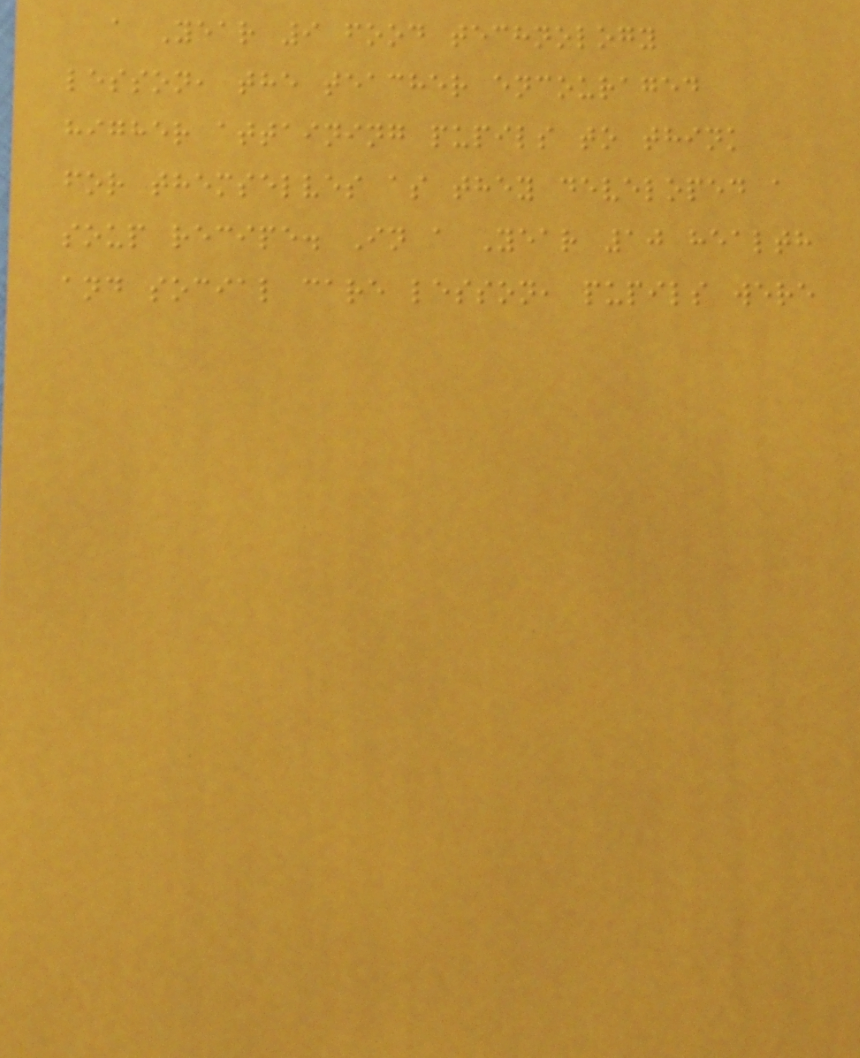a Year 9 food technology
lesson, the teacher encouraged
higher attaining pupils to think
for themselves as they developed a
soup recipe. In a Year 10 health
and social care lesson, pupils were
